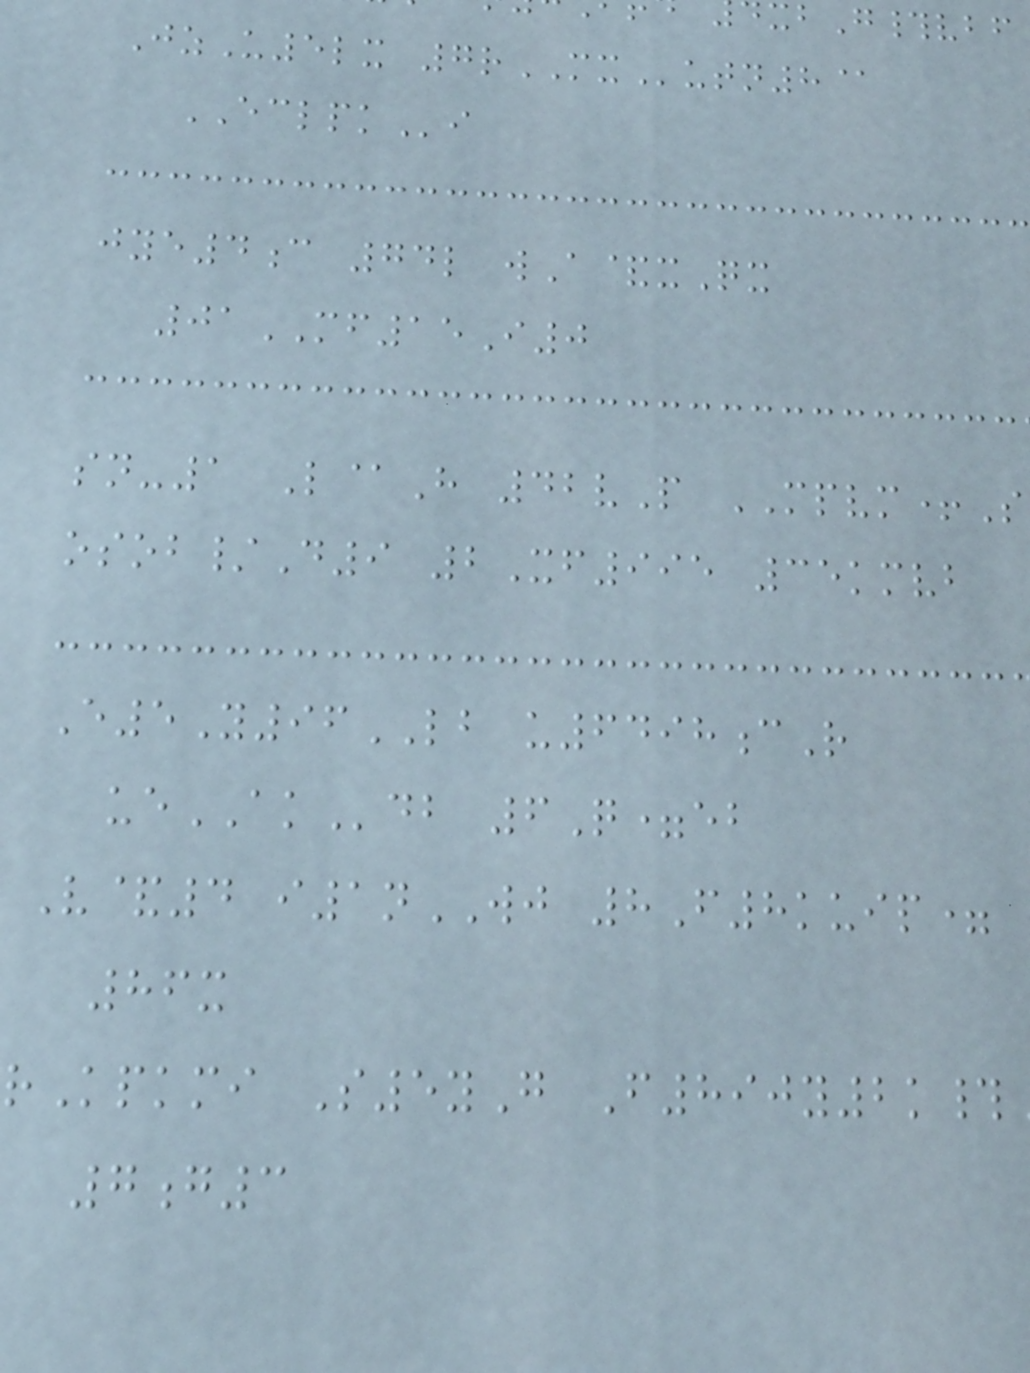xbG#vbf
JzU5lx 7rMXutn8@
ECLPKi
jye4c 74l wA&xQx
01MF15I0
sn-1 L@H 42vP MPVM+S
osob/D9 2Xf995 35kmvb
E5Y96LB u6498cR
ueAKdb 6Q=eb
V&4 i1nWJ 8F8kuip=
86x
rKpkmi S5yG F890y2k#
7g3
